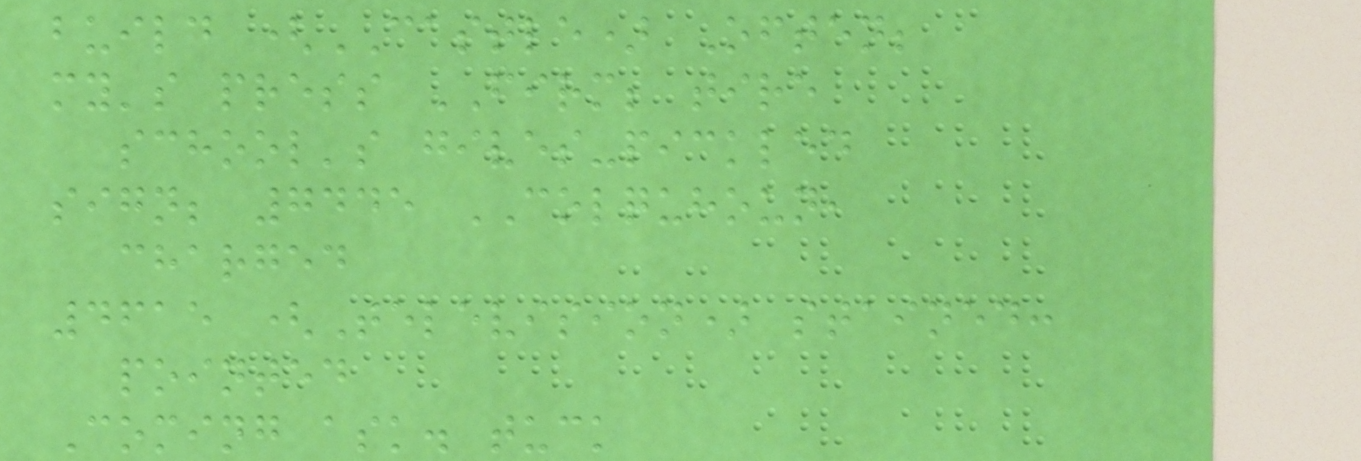build (CASTLE) Often;
my's press FIRM; tire
school's gives-pickled
sign; 7445 COLQUHOUN,
charged
4615 (Television) stained:
pointed
Coming ask. tuck
